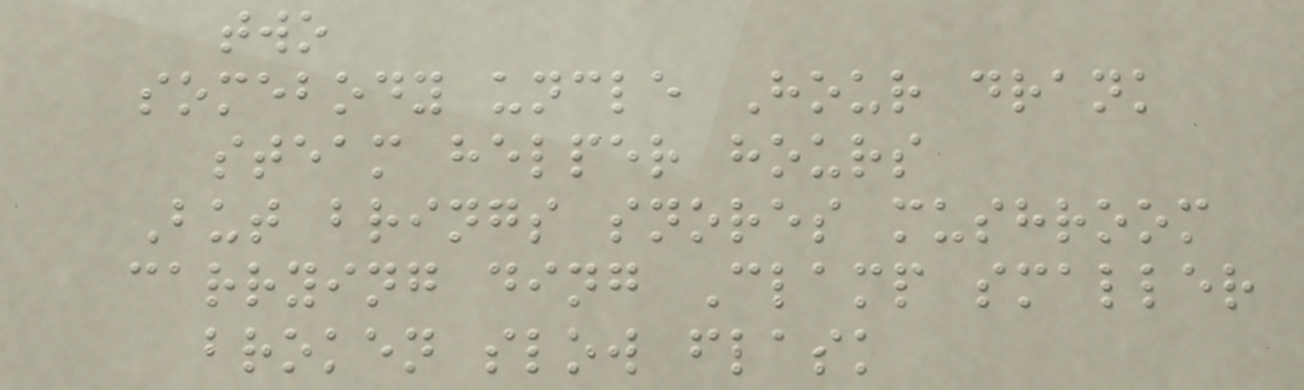two
somebody uncle Hour drank
steam helper hours
But brings snores mushroom
carrying ding Clamp smaller
broken slow flask
